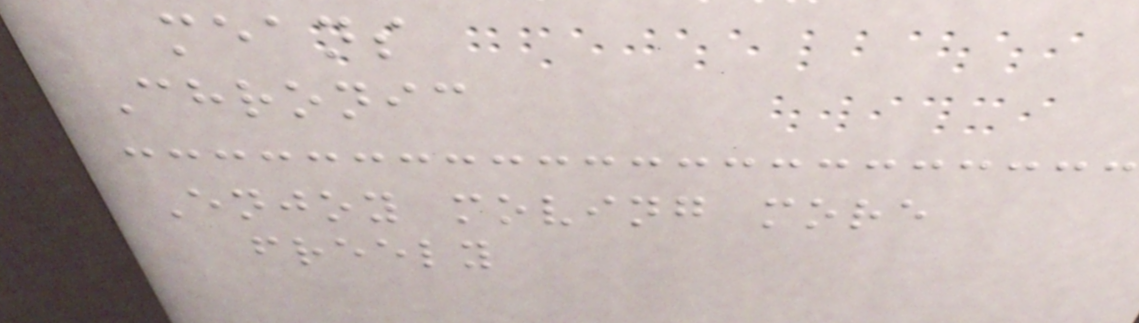means
Chronic
Enjoy moving more
freely
